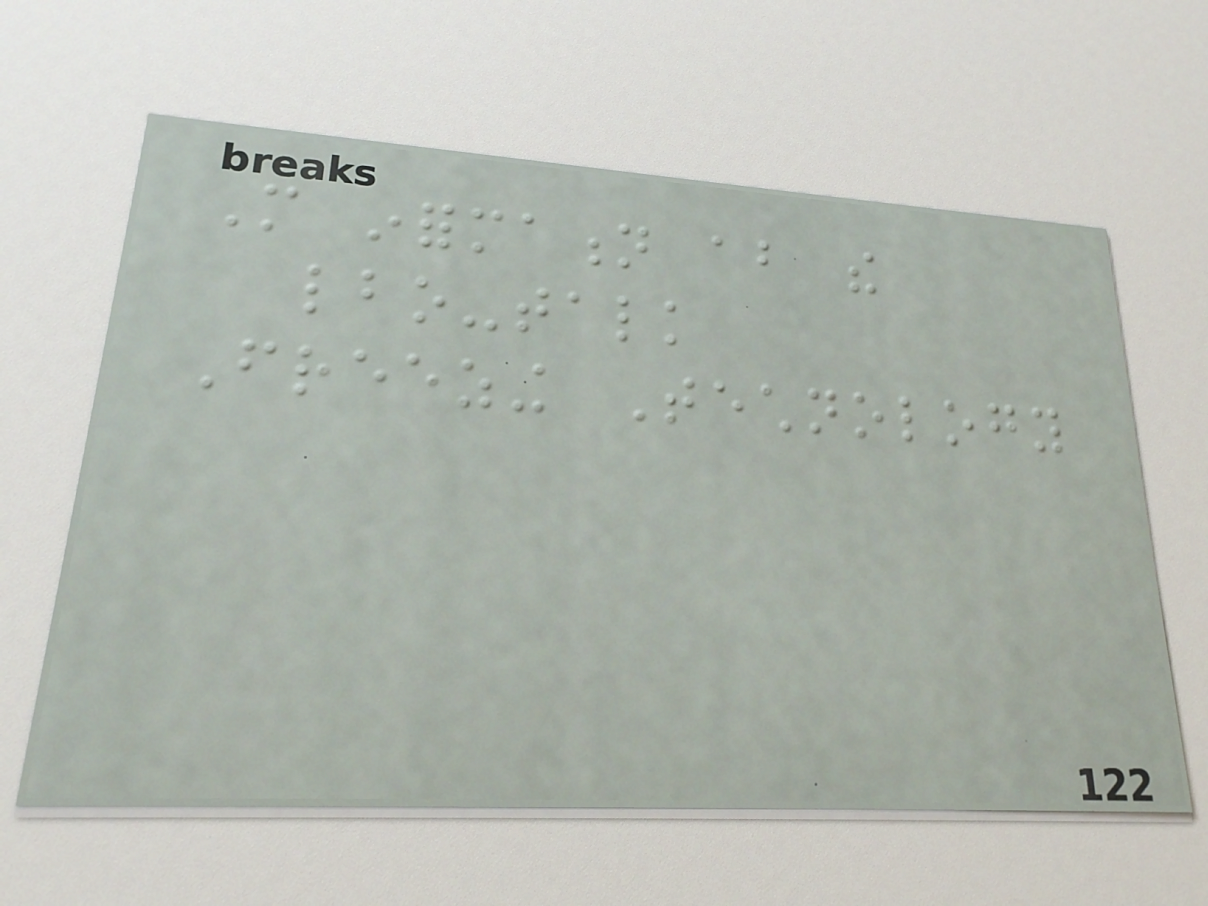More information about the
lbo-talk
Freezing Technology
